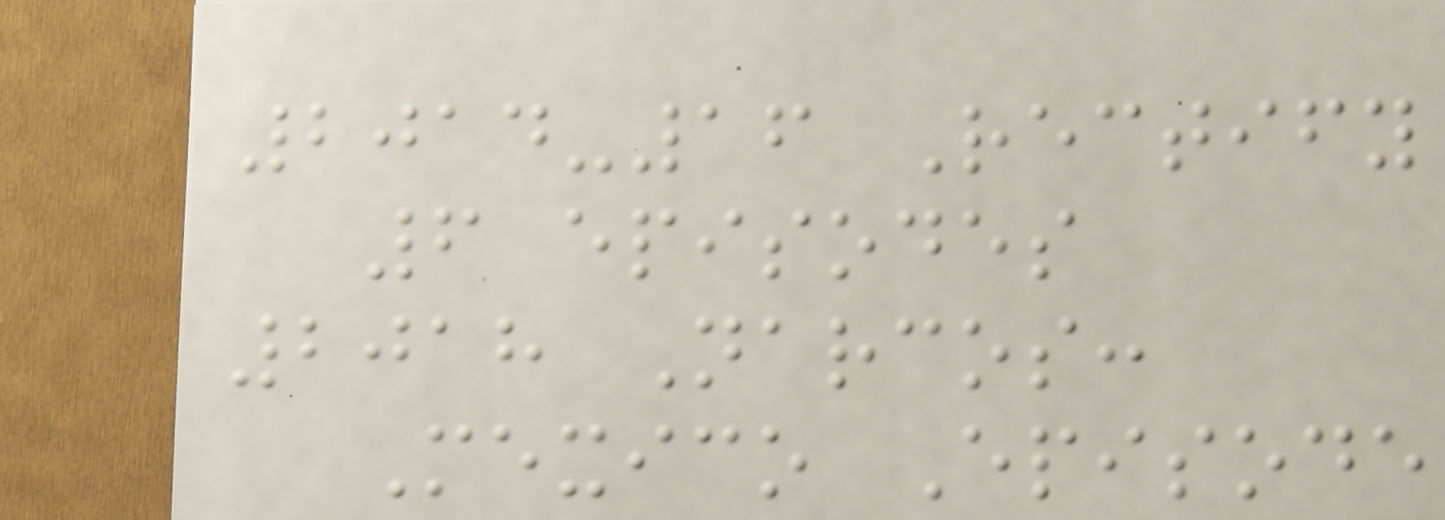2014-16 Rectify
6 episodes
2018 Narcos:
Mexico Episode
